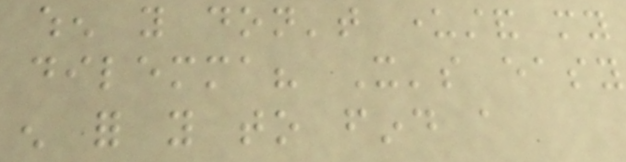when you don't understand my
dilemma? It's easy
enough for you to find a
